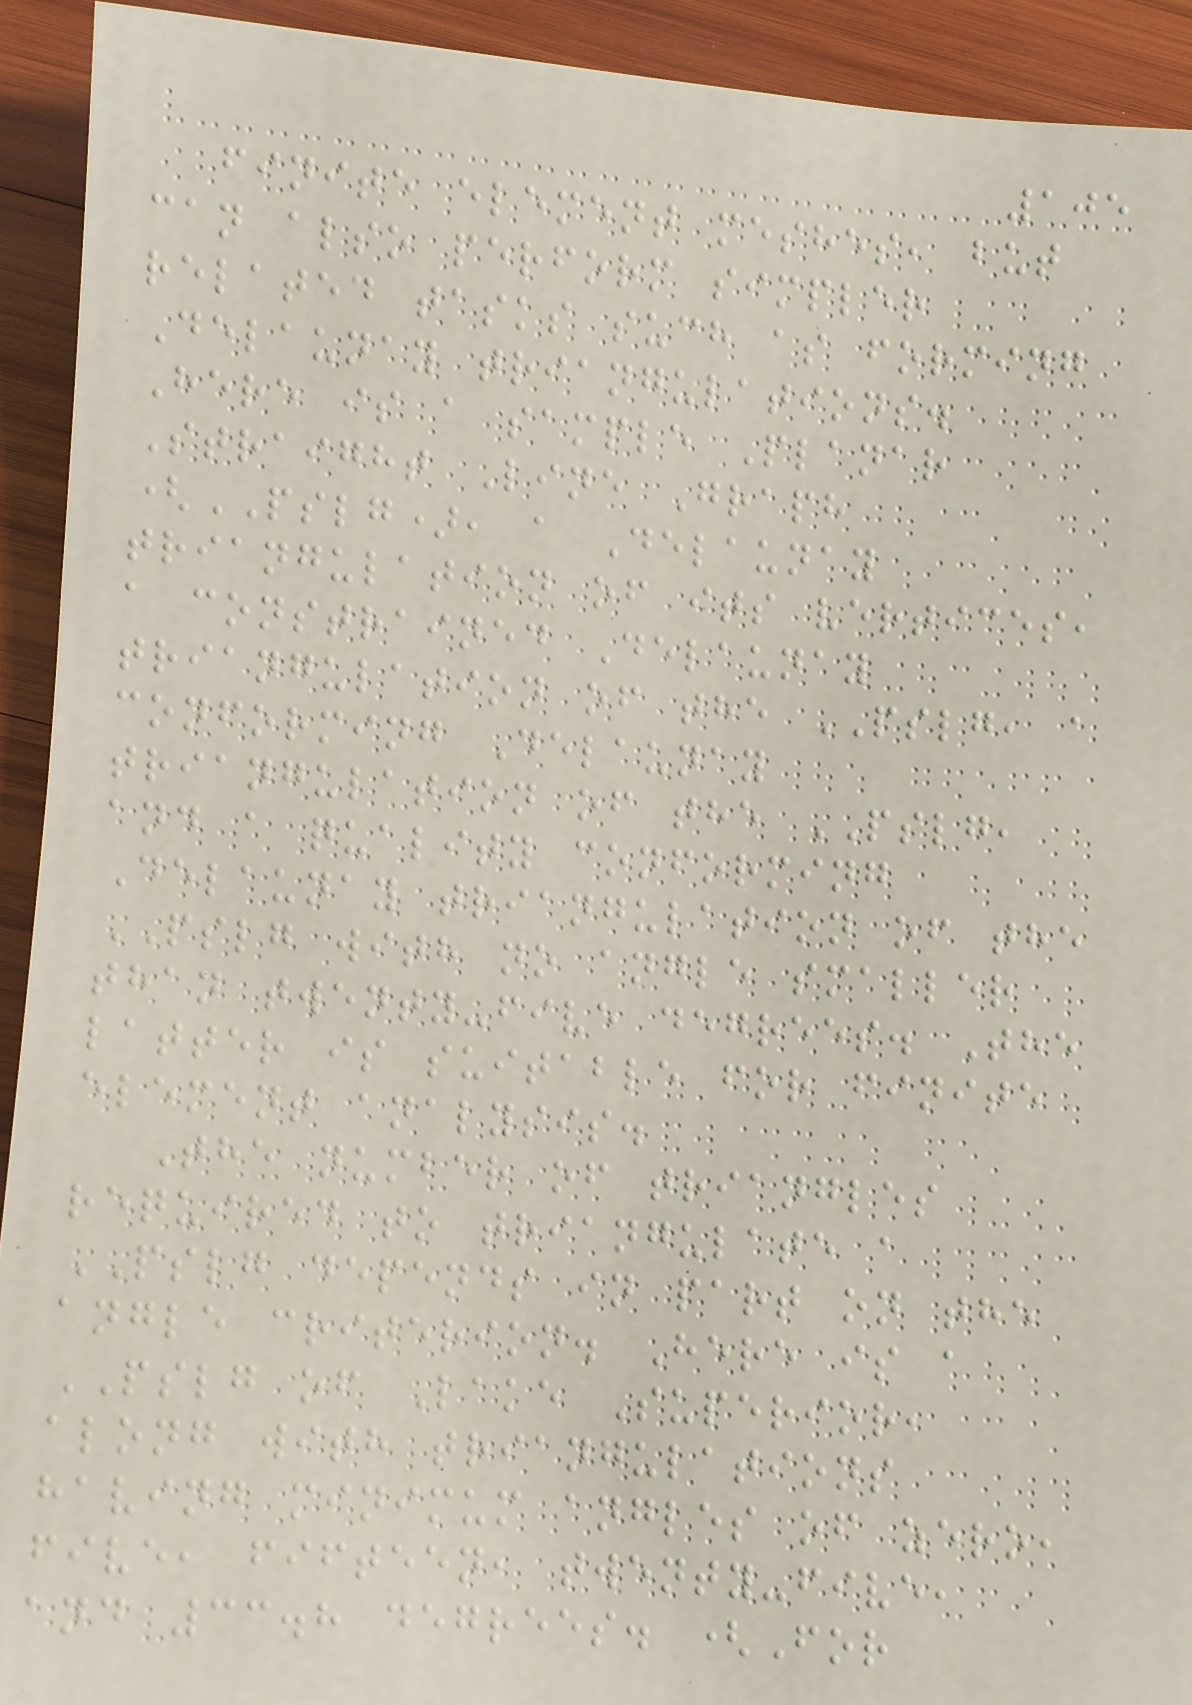105
finite element meshes, but
can also perform simpler
related tasks such as forming
Delaunay triangulations.
Here is a sample Planar
Straight Line Graph
(PSLG), a Delaunay
triangulation of its vertices,
a constrained Delaunay
triangulation of the PSLG, a
conforming Delaunay
triangulation of the PSLG,
and a quality conforming
Delaunay triangulation of the
PSLG with no angle smaller
than twenty-five degrees. The
latter is suitable for finite
element analysis.
The number of triangles
required to triangulate a
PSLG depends in part on the
angle criterion. Here is a
PSLG of Lake Superior,
along with triangulations
having minimum angles of zero,
five, fifteen, twenty-five,
and 33.8 degrees. (For
